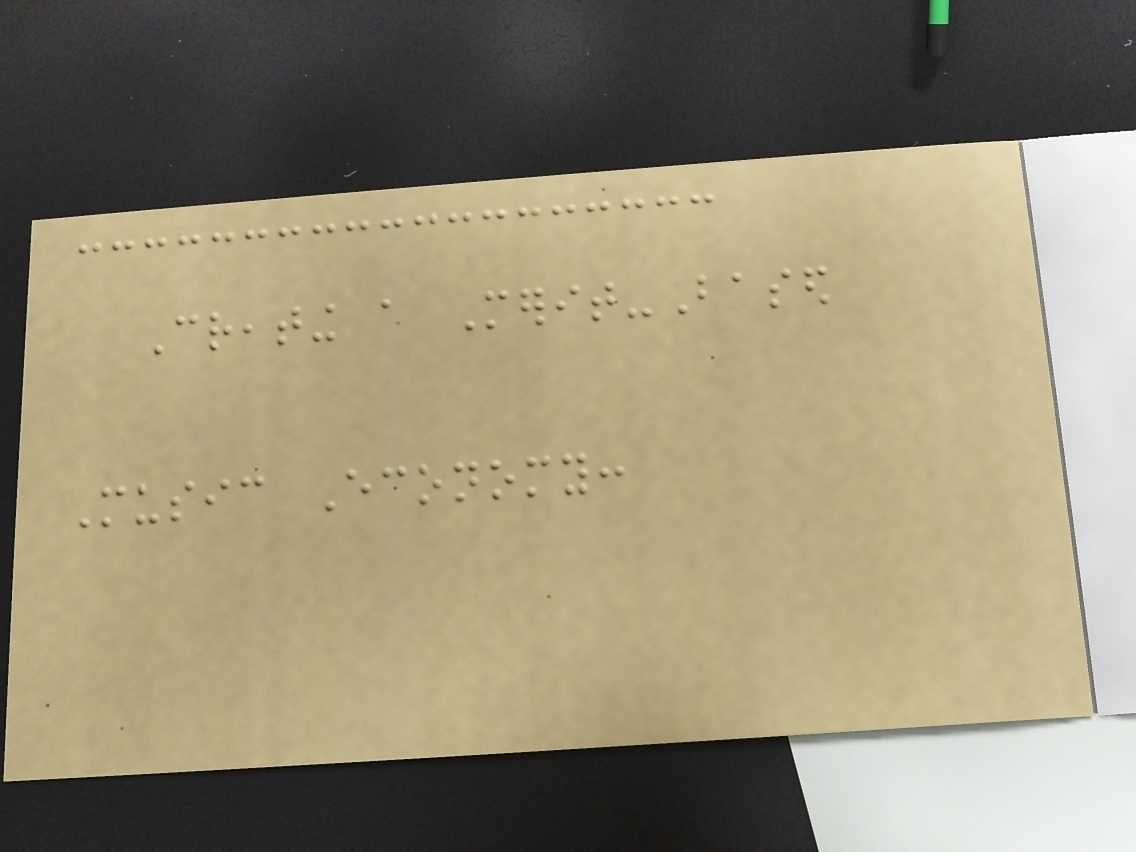Creating a Merit-Based
Music Economy:
